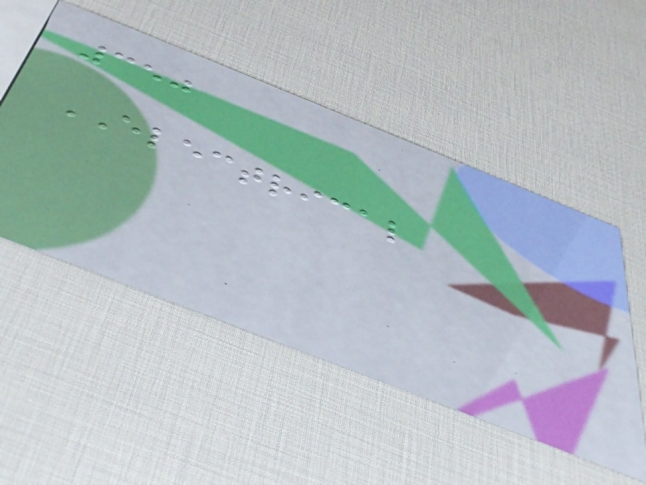350
ELECTRICAL
